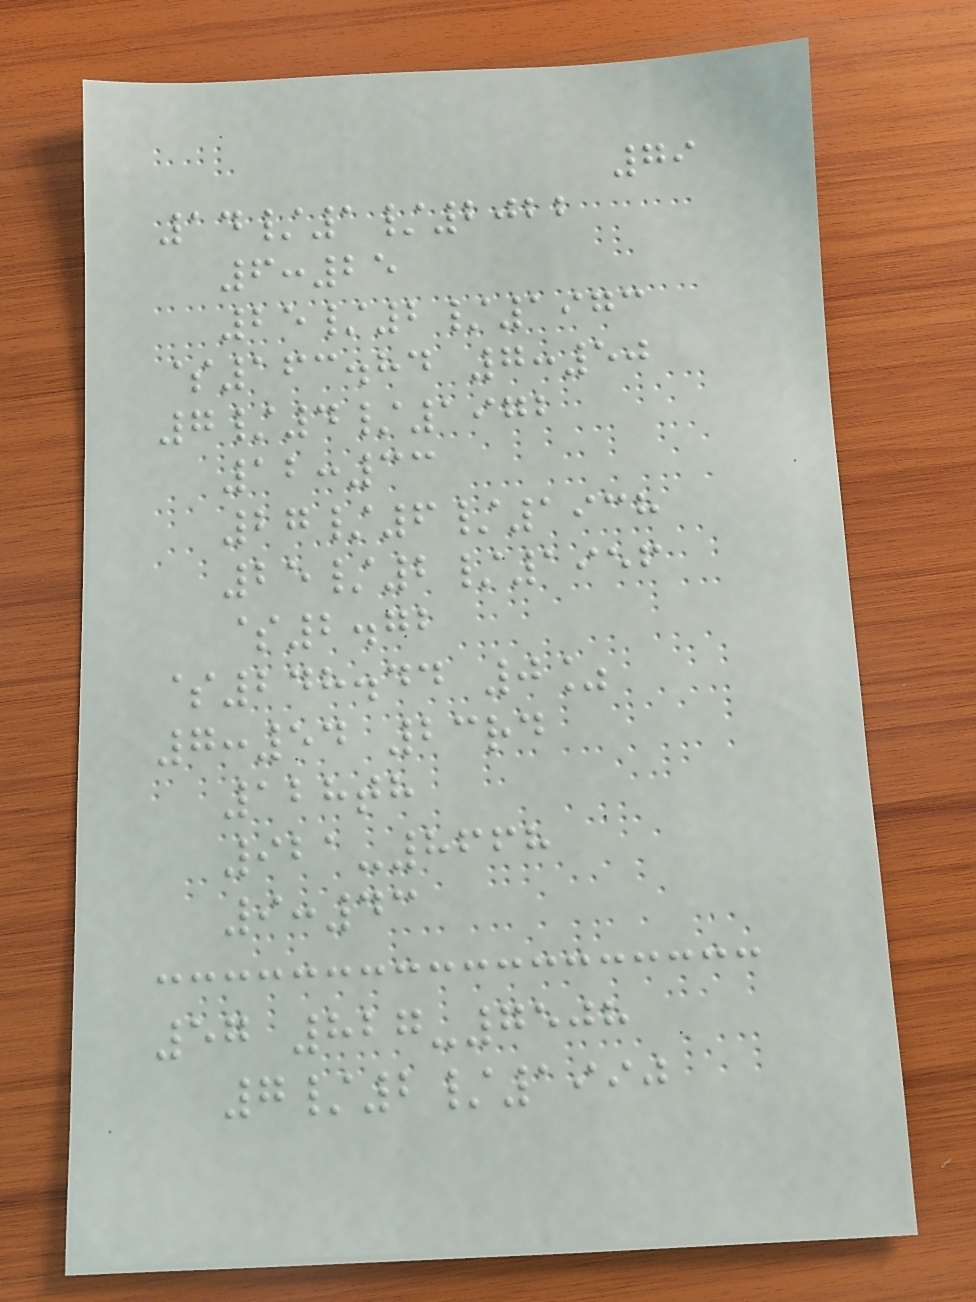79
14/1/2022
6:25
25/2/1973
$163.84 7:50
7/4/1972
12:33
27/6/1938
25/2/1956
$2.72
$248.44 0%
7:54 23rd
128th
921-8668
9:43
57 827-7508
7/2/1990
